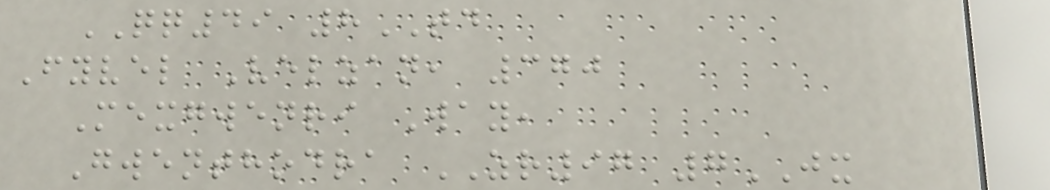QQ49 8TD
Fyvel Velzan, 370
Mexgwenri Way,
Gwenthodra ZR97 7JX
